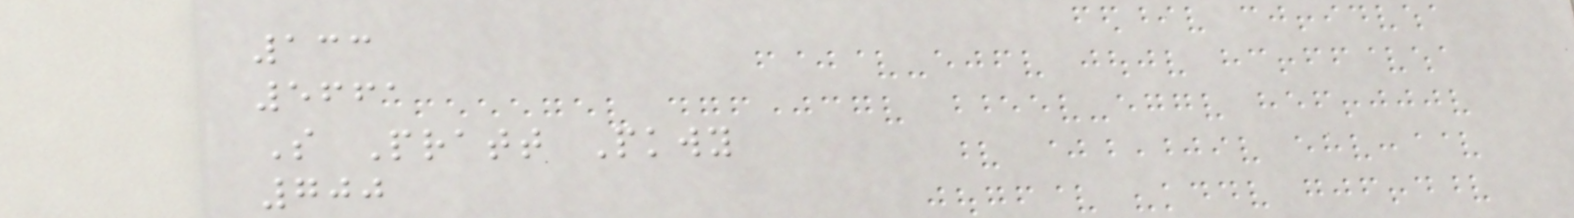133
5661
S Pratt Pkwy
700
